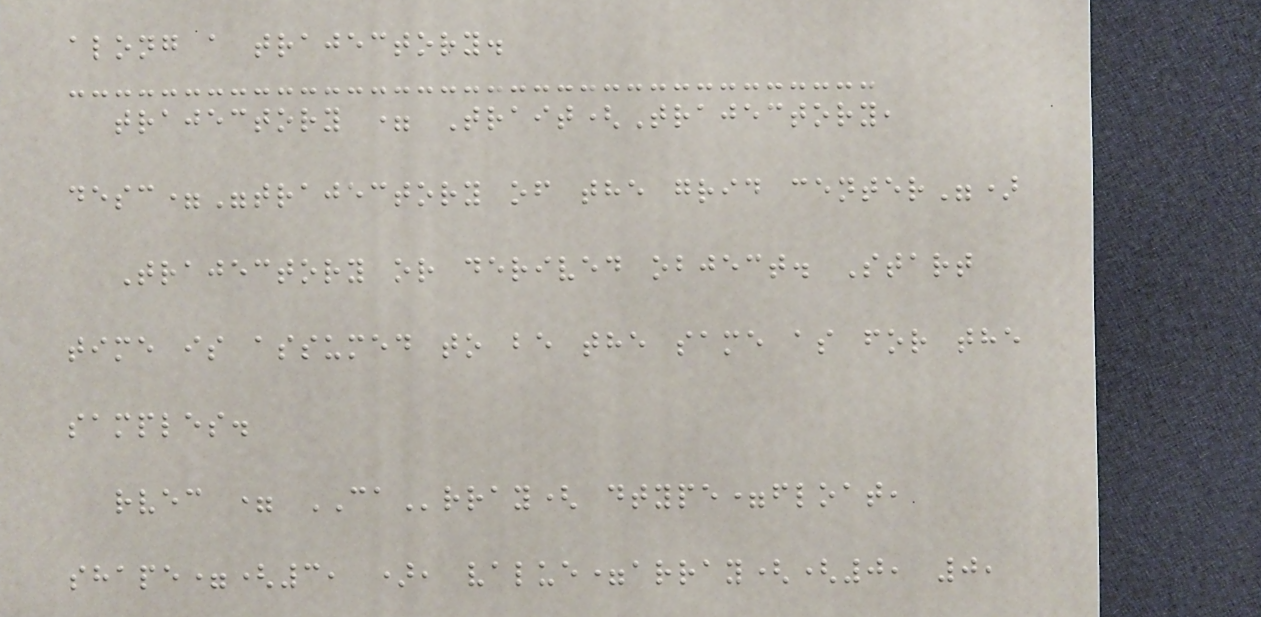along a trajectory.
trajectory = Trait(Trajectory,
desc="trajectory of the grid center")
Trajectory or derived object. Start
time is assumed to be the same as for the
samples.
rvec = CArray( dtype=float,
shape=(3, ), value=array((0, 0,
